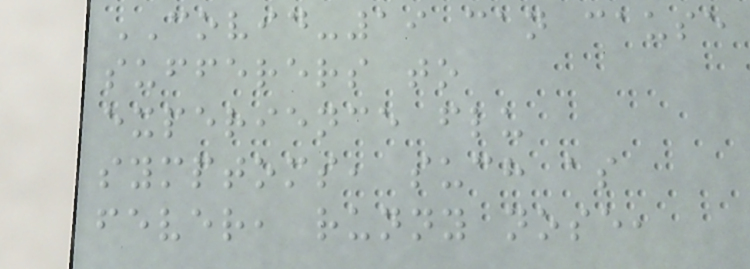COVID-19 can cause
sufferers to
experience flu
symptoms, such as
fever, runny nose,
